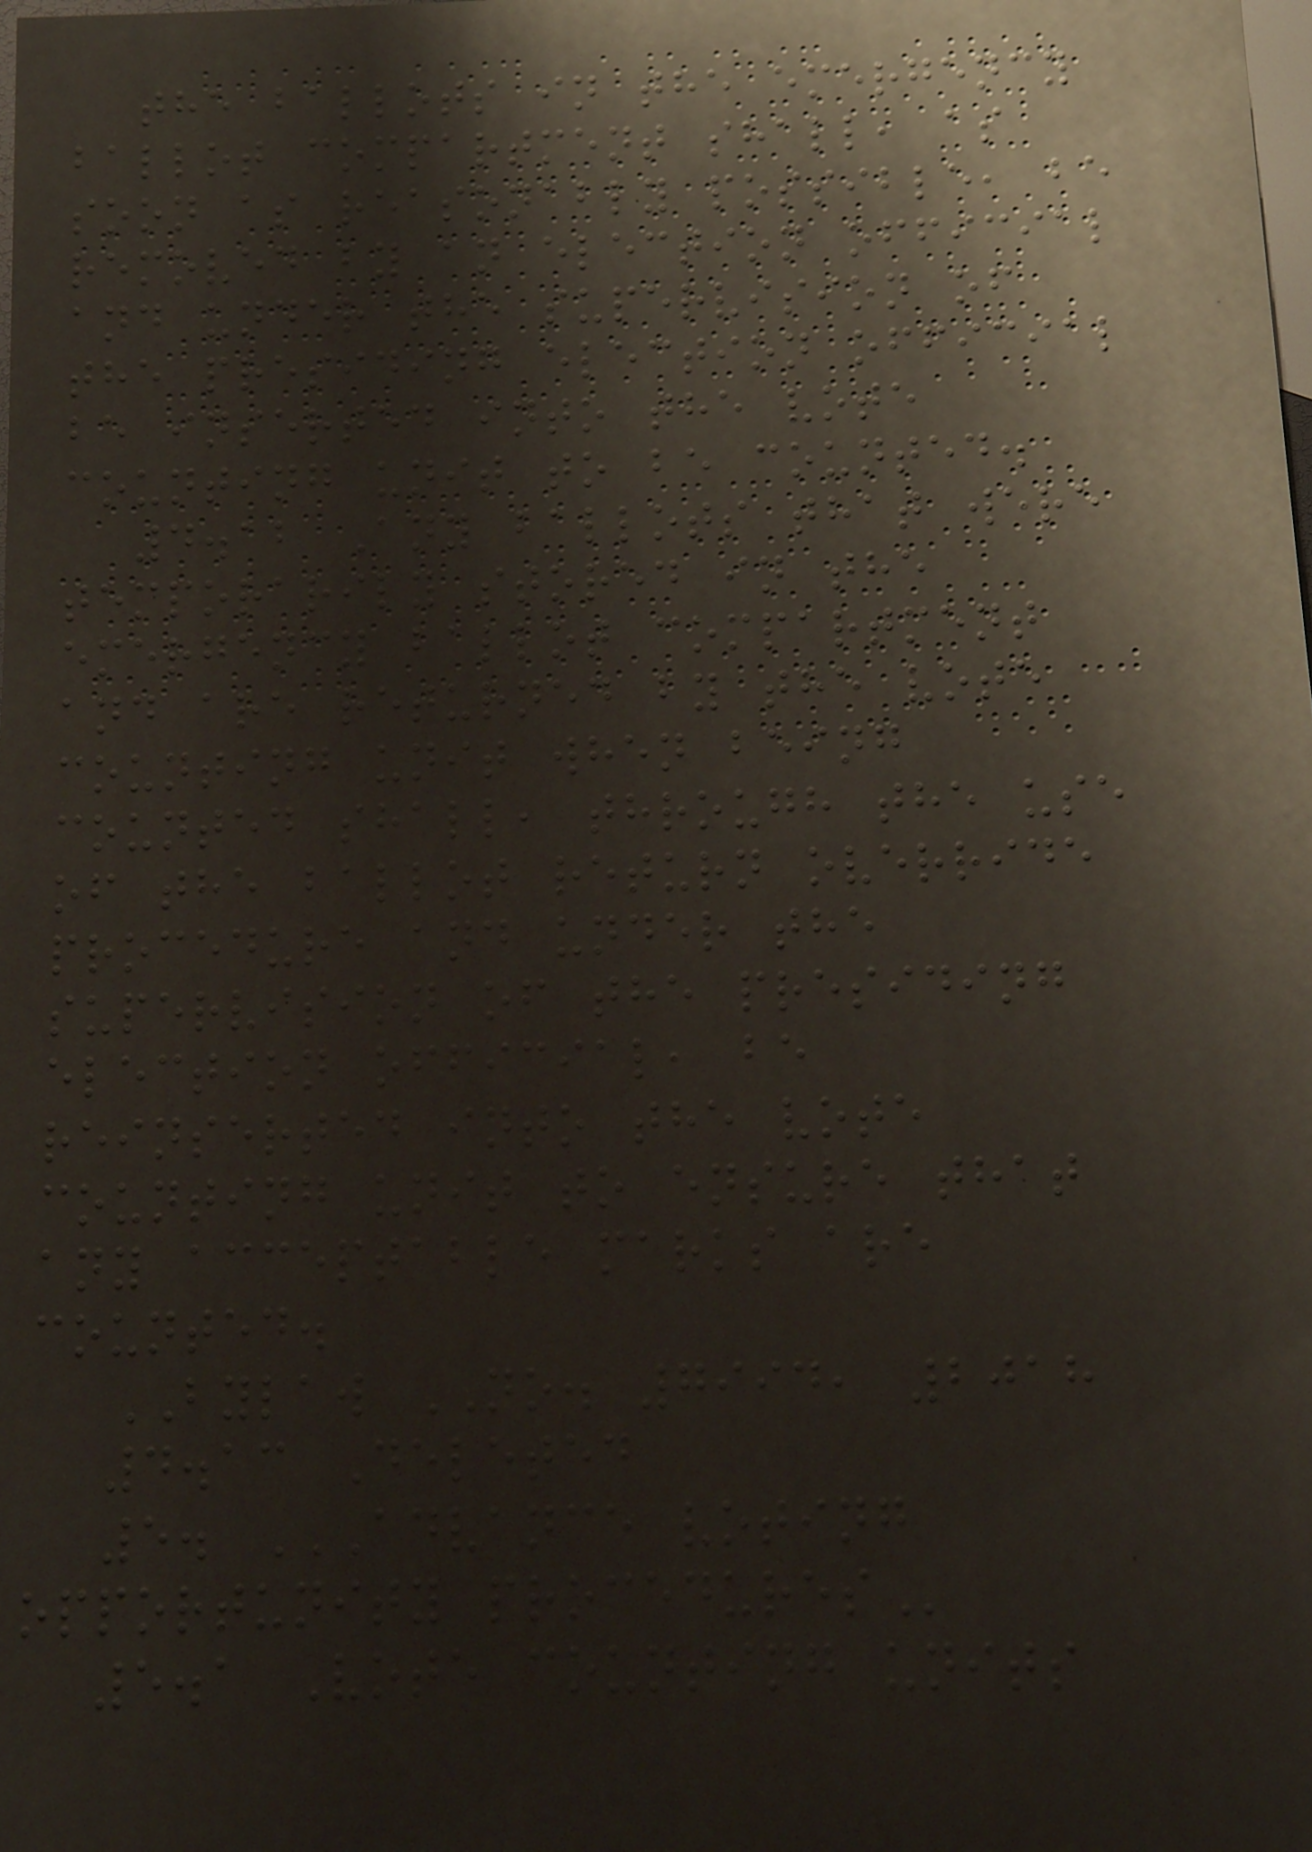the ballots in the emergency
ballot compartment shall, as
soon as reasonably possible, be
removed by an election official
and under the supervision of
the presiding election official
be inserted into the vote
counting unit to be counted.
4.12 Any ballots that were
temporarily stored in the
emergency ballot compartment
and are returned by the vote
counting unit when being
counted shall, through the use
of the ballot return override
procedure and under the
supervision of the presiding
election official, be
reinserted into the vote
counting unit to ensure that
any acceptable marks are
counted.
BYLAW NO. 7994, 2018
4.13 Deleted
5. ADVANCE VOTING
OPPORTUNITY PROCEDURES
5.1 Vote counting units
